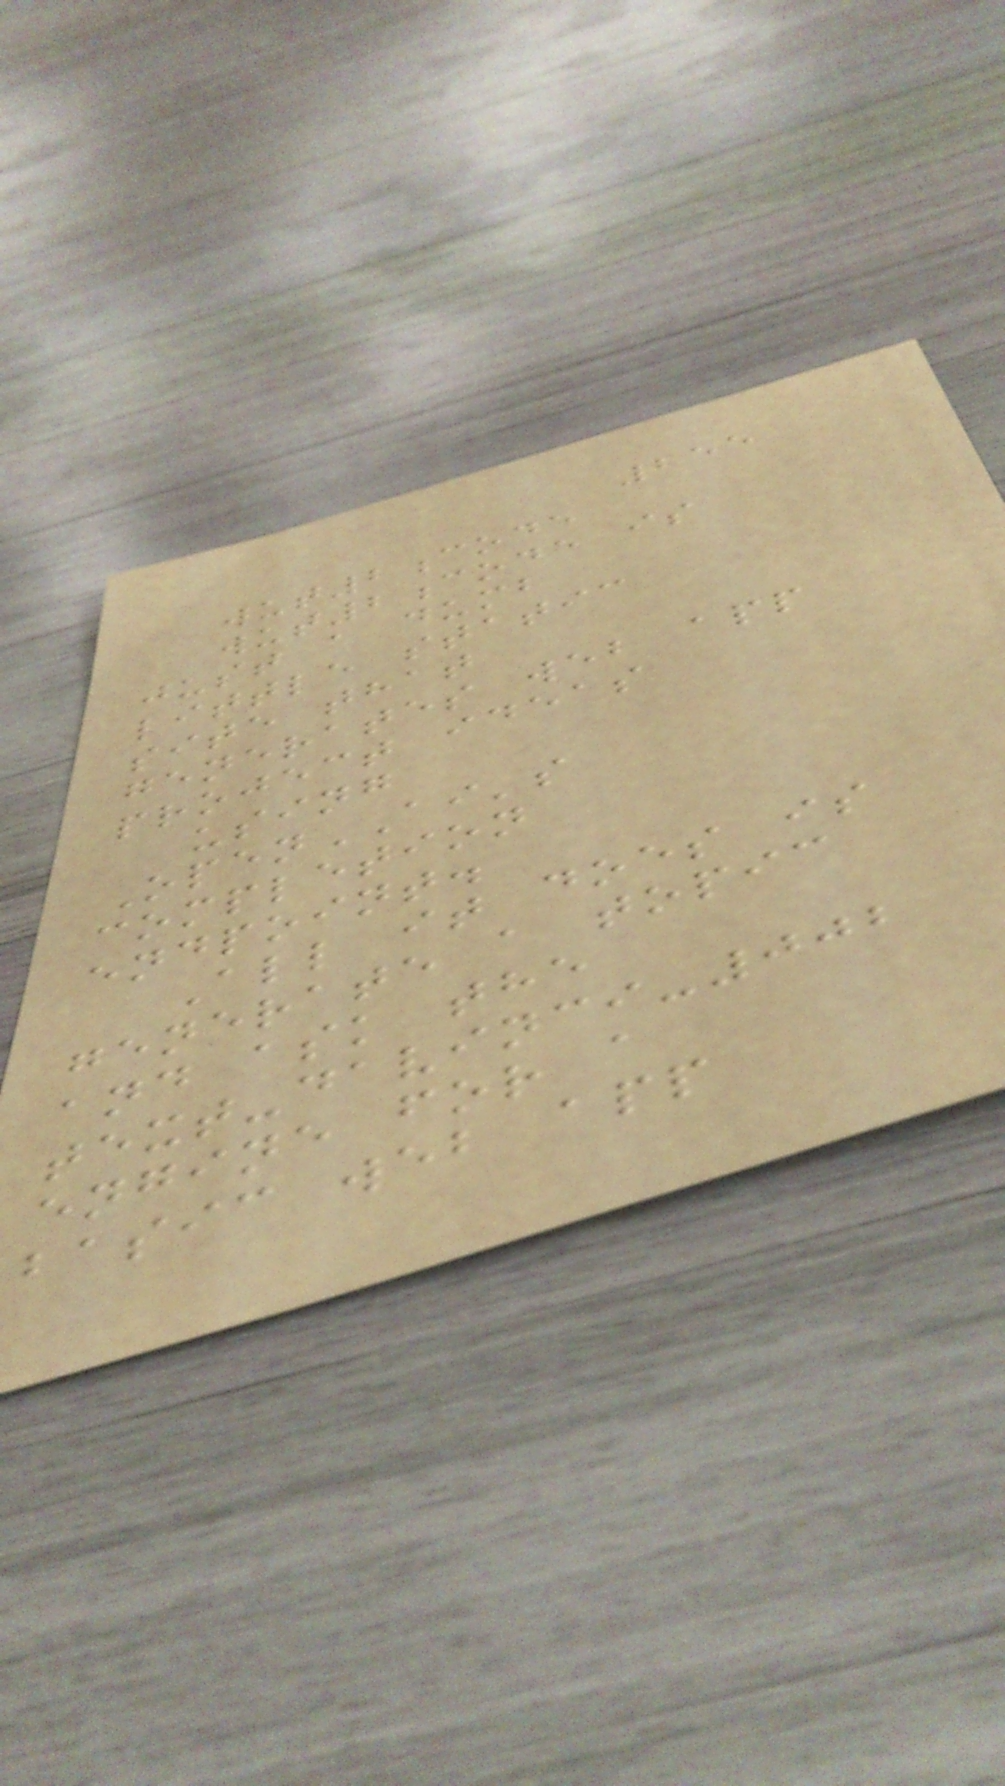255
wut2code
wut2code is
just a dumb
little static
site that
generates web app
project ideas
using
OpenAI's
completion
endpoint.
All it does is
generate a topic
and ask the
text-davinci-002
engine for a
basic web app
